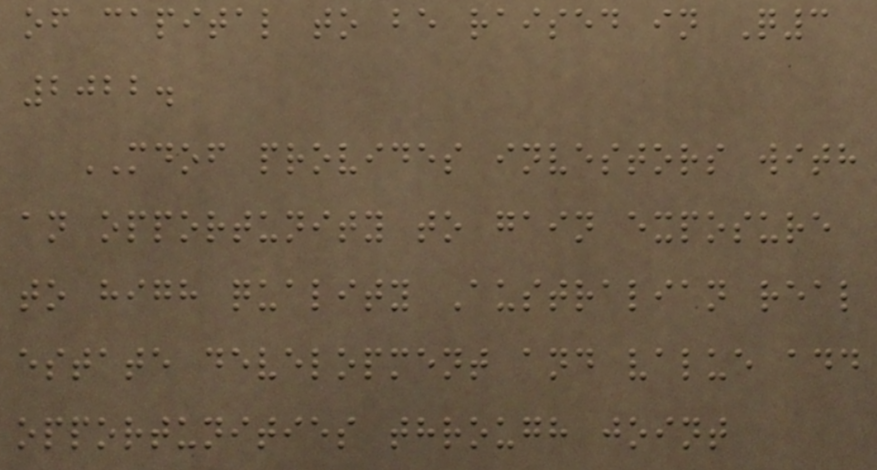of capital to be raised in Q3
2022.
MDOF provides investors with
an opportunity to gain exposure
to high quality Australian real
estate development and value add
opportunities through joint
